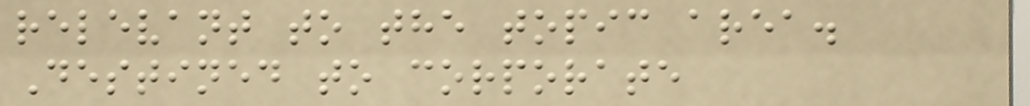relevant to the topic area.
Destined to corporate
